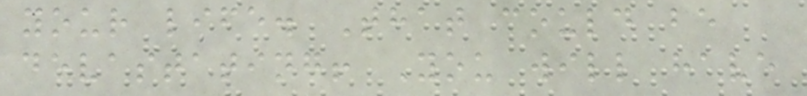your life. That could be
devastating! You will have
